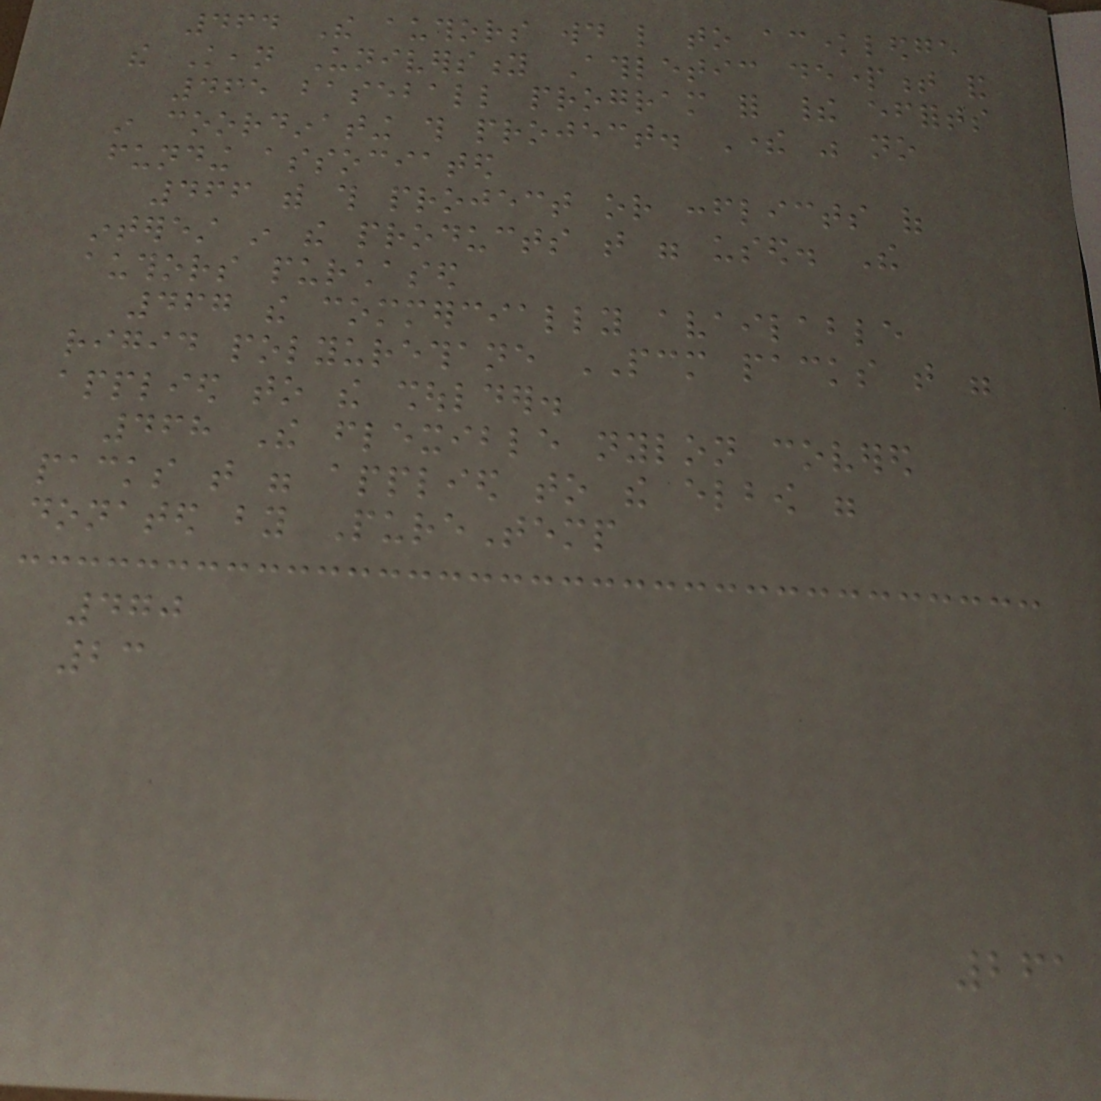464 The authors would like to acknowledge
the Kean University Athletic department and
465 baseball program for their efforts
in coordinating this project. There was no
funding associated
466 with this project or conflicts of
interest in the products that were used. The
authors purchased
467 the commercially available
rigid polyurethane PCM packs that were
applied to the shoulder.
468 The flexible nylon covered
packs that were applied to the elbow were
donated by PureTemp
470
23
261
